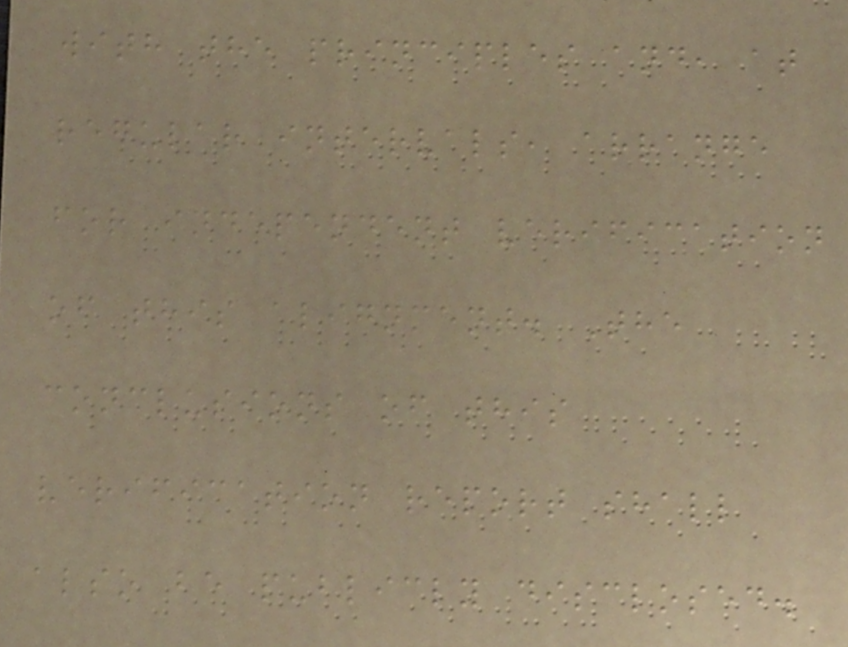with the principles and, at
regular intervals, arrange
for independent verification
of this alignment. The
conclusions of this
verification report shall
also be publicly disclosed.
